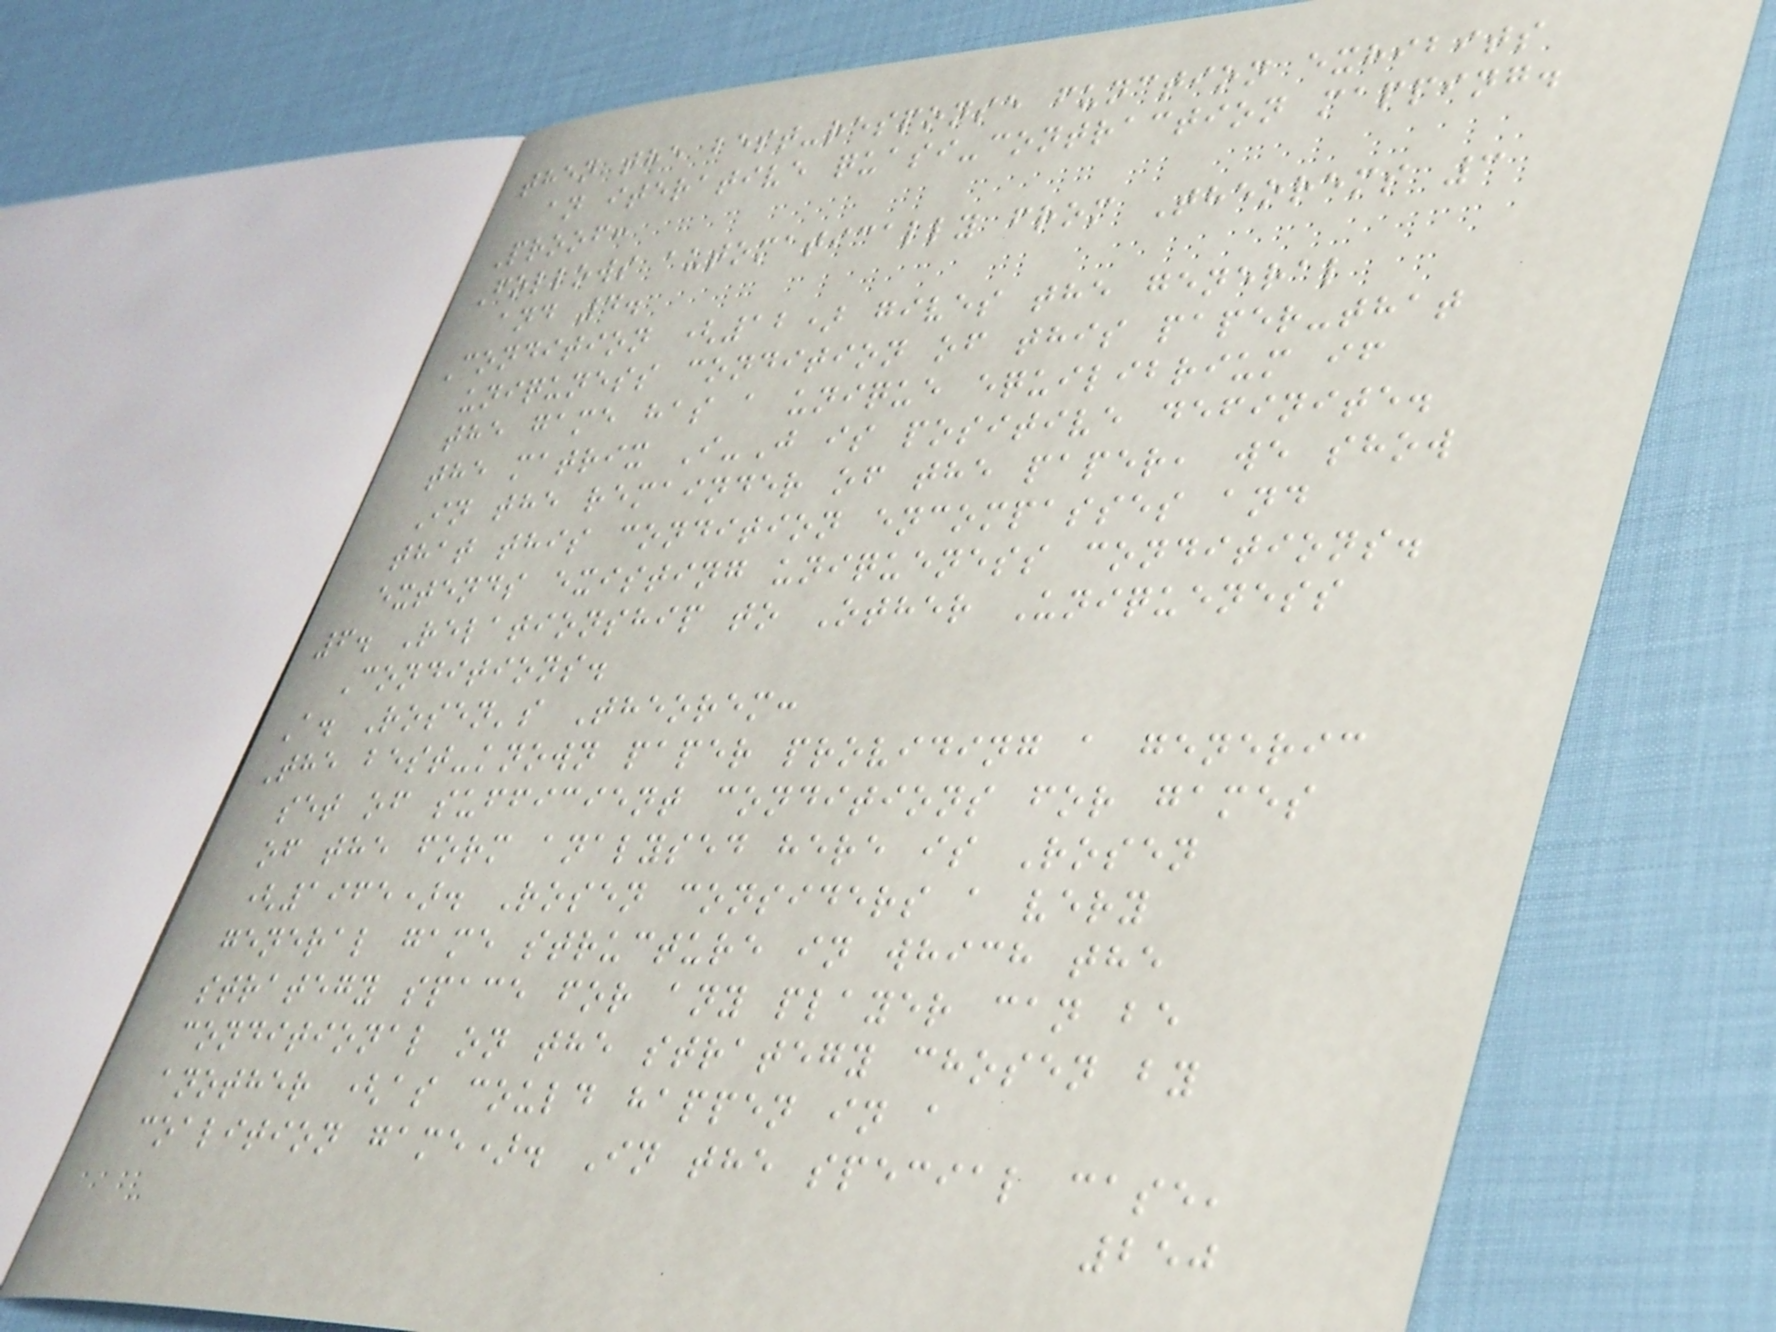then the best-response function exhibits
an iterative quasi-contraction mapping.
Proof:
Follows automatically from Theorems 3
and 4.
Condition (12) gives the general
uniquness condition of this paper-that
the game has a unique equilibrium if
the matrix I-J is positive definite.
In the remainder of the paper, we show
that this condition encompasses and
extends existing uniqueness conditions.
6. Relationship to Other Uniqueness
Conditions.
A. Rosen's Theorem:
The best-known paper providing a generic
set of sufficient conditions for games
of the form analysed here is Rosen
(1965). Rosen considers a very
general game structure in which the
strategy space for any player can be
conditional on the strategy chosen by
another (as could happen in a
coalition game). In the special case,
250
